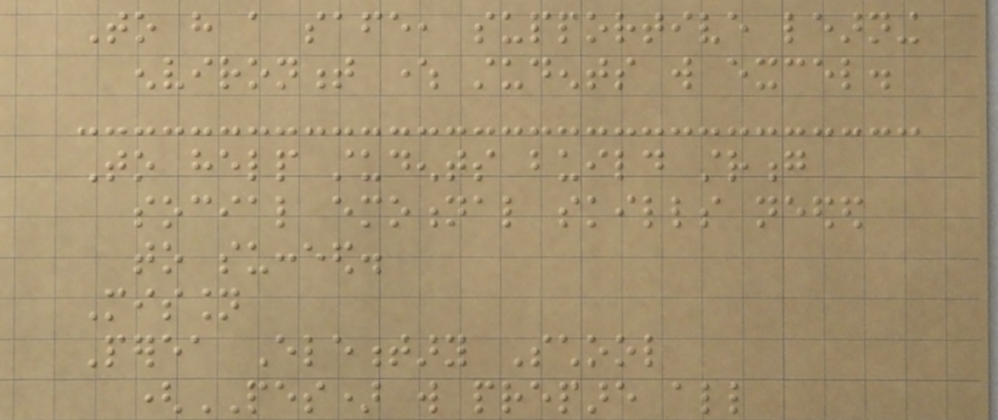To have a safe, supportive learning
environment where students will excel.
To help students build strong
social emotional skills needed
to succeed.
Mission
Perea Elementary School
(PES) will prepare all
